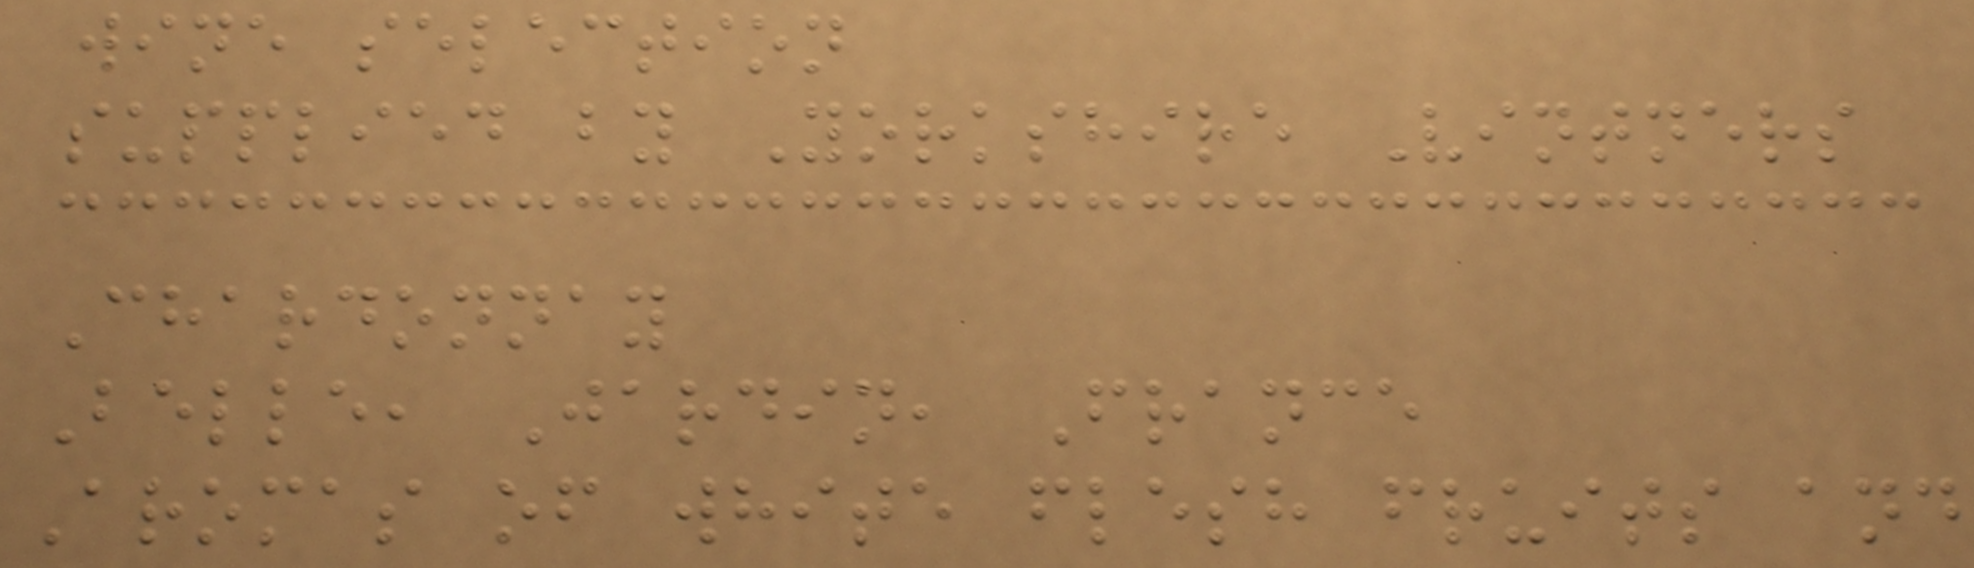wine selection
supplied by Yorkshire Vintners
Chardonnay
Belle, Jardin, France
Aromas of white flesh fruits and
